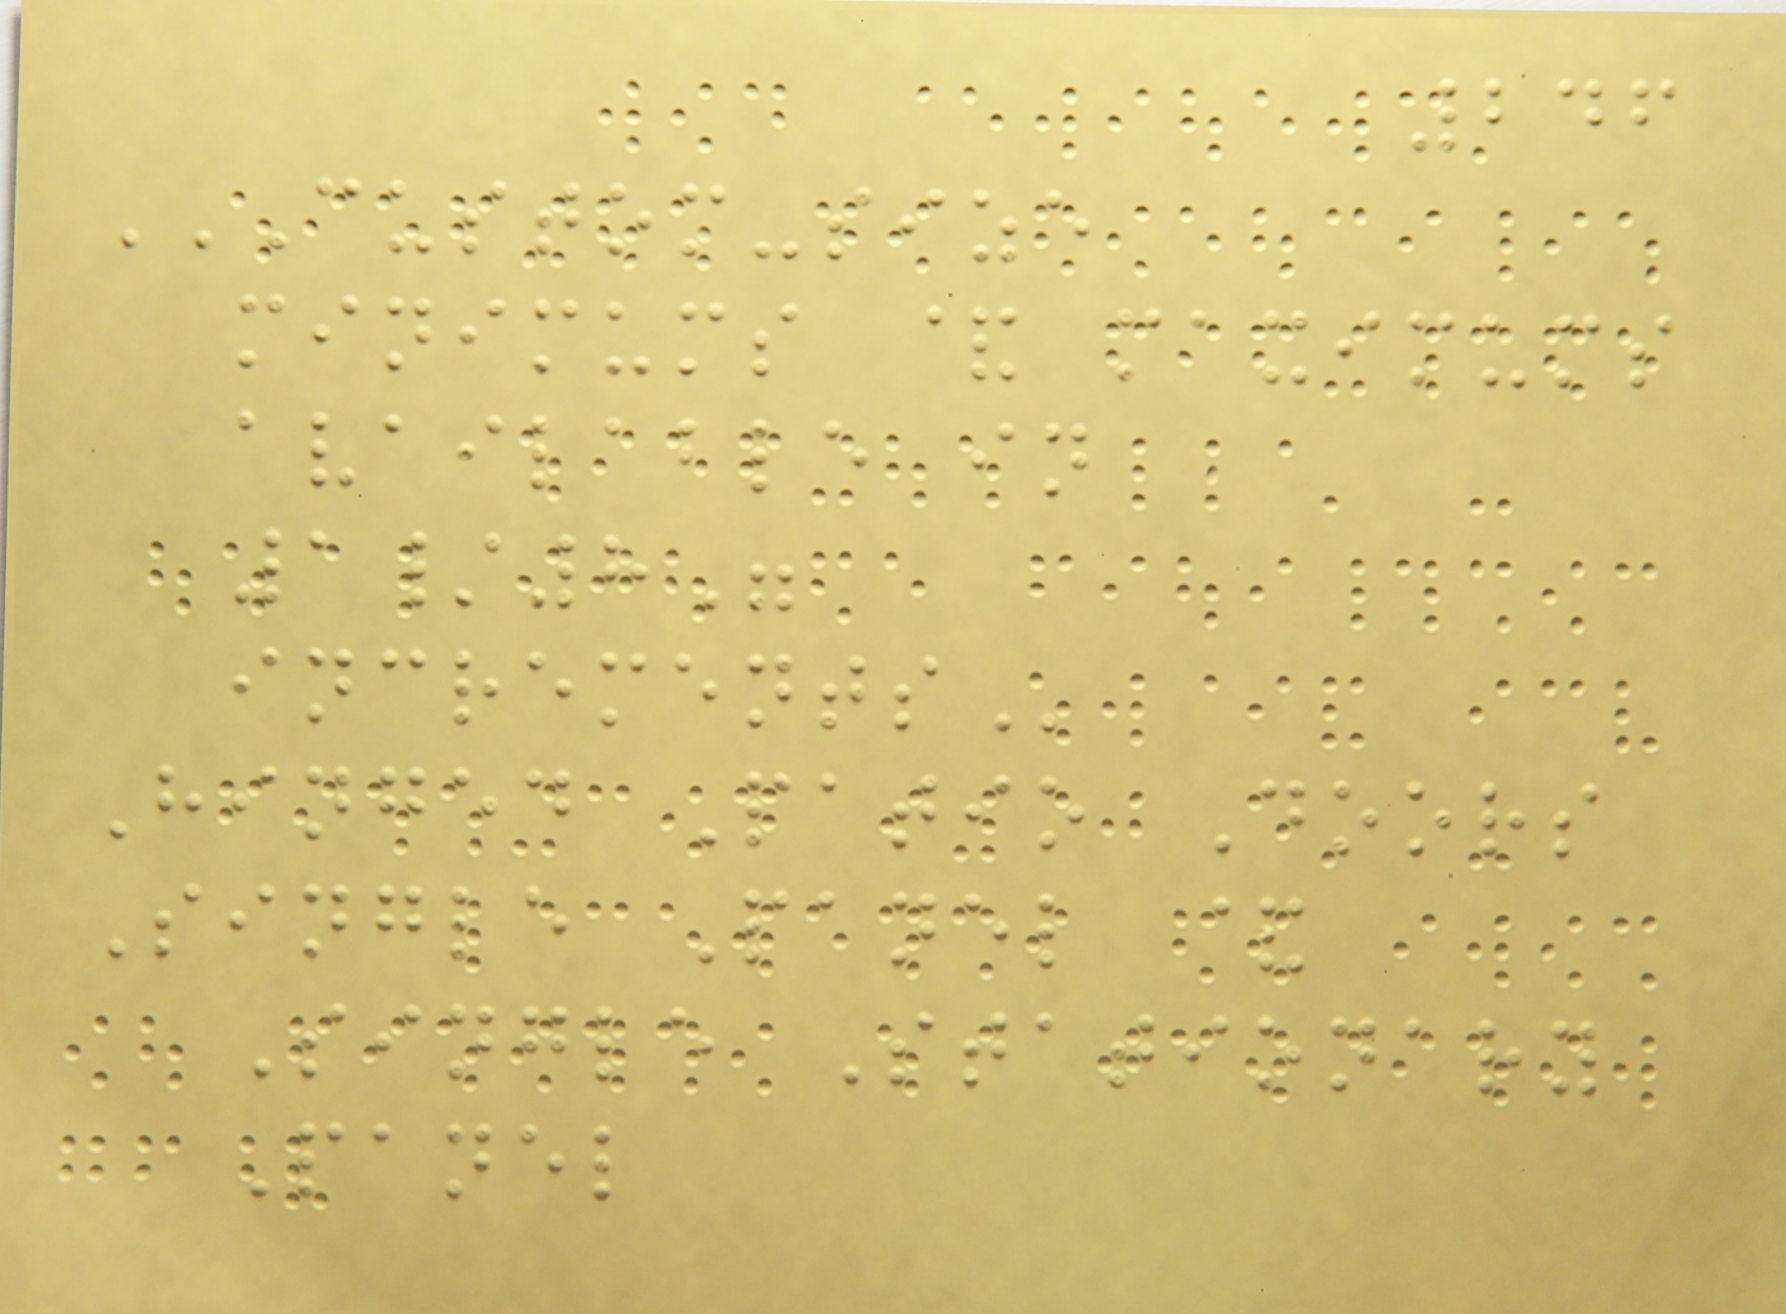246
CUSTOM-SIZE
MINIMUMS & MAXIMUMS
AVAILABLE IN
1/8"
INCREMENTS
Hinged Patio Doors
Single Panel &
Single Stationary
Panel
